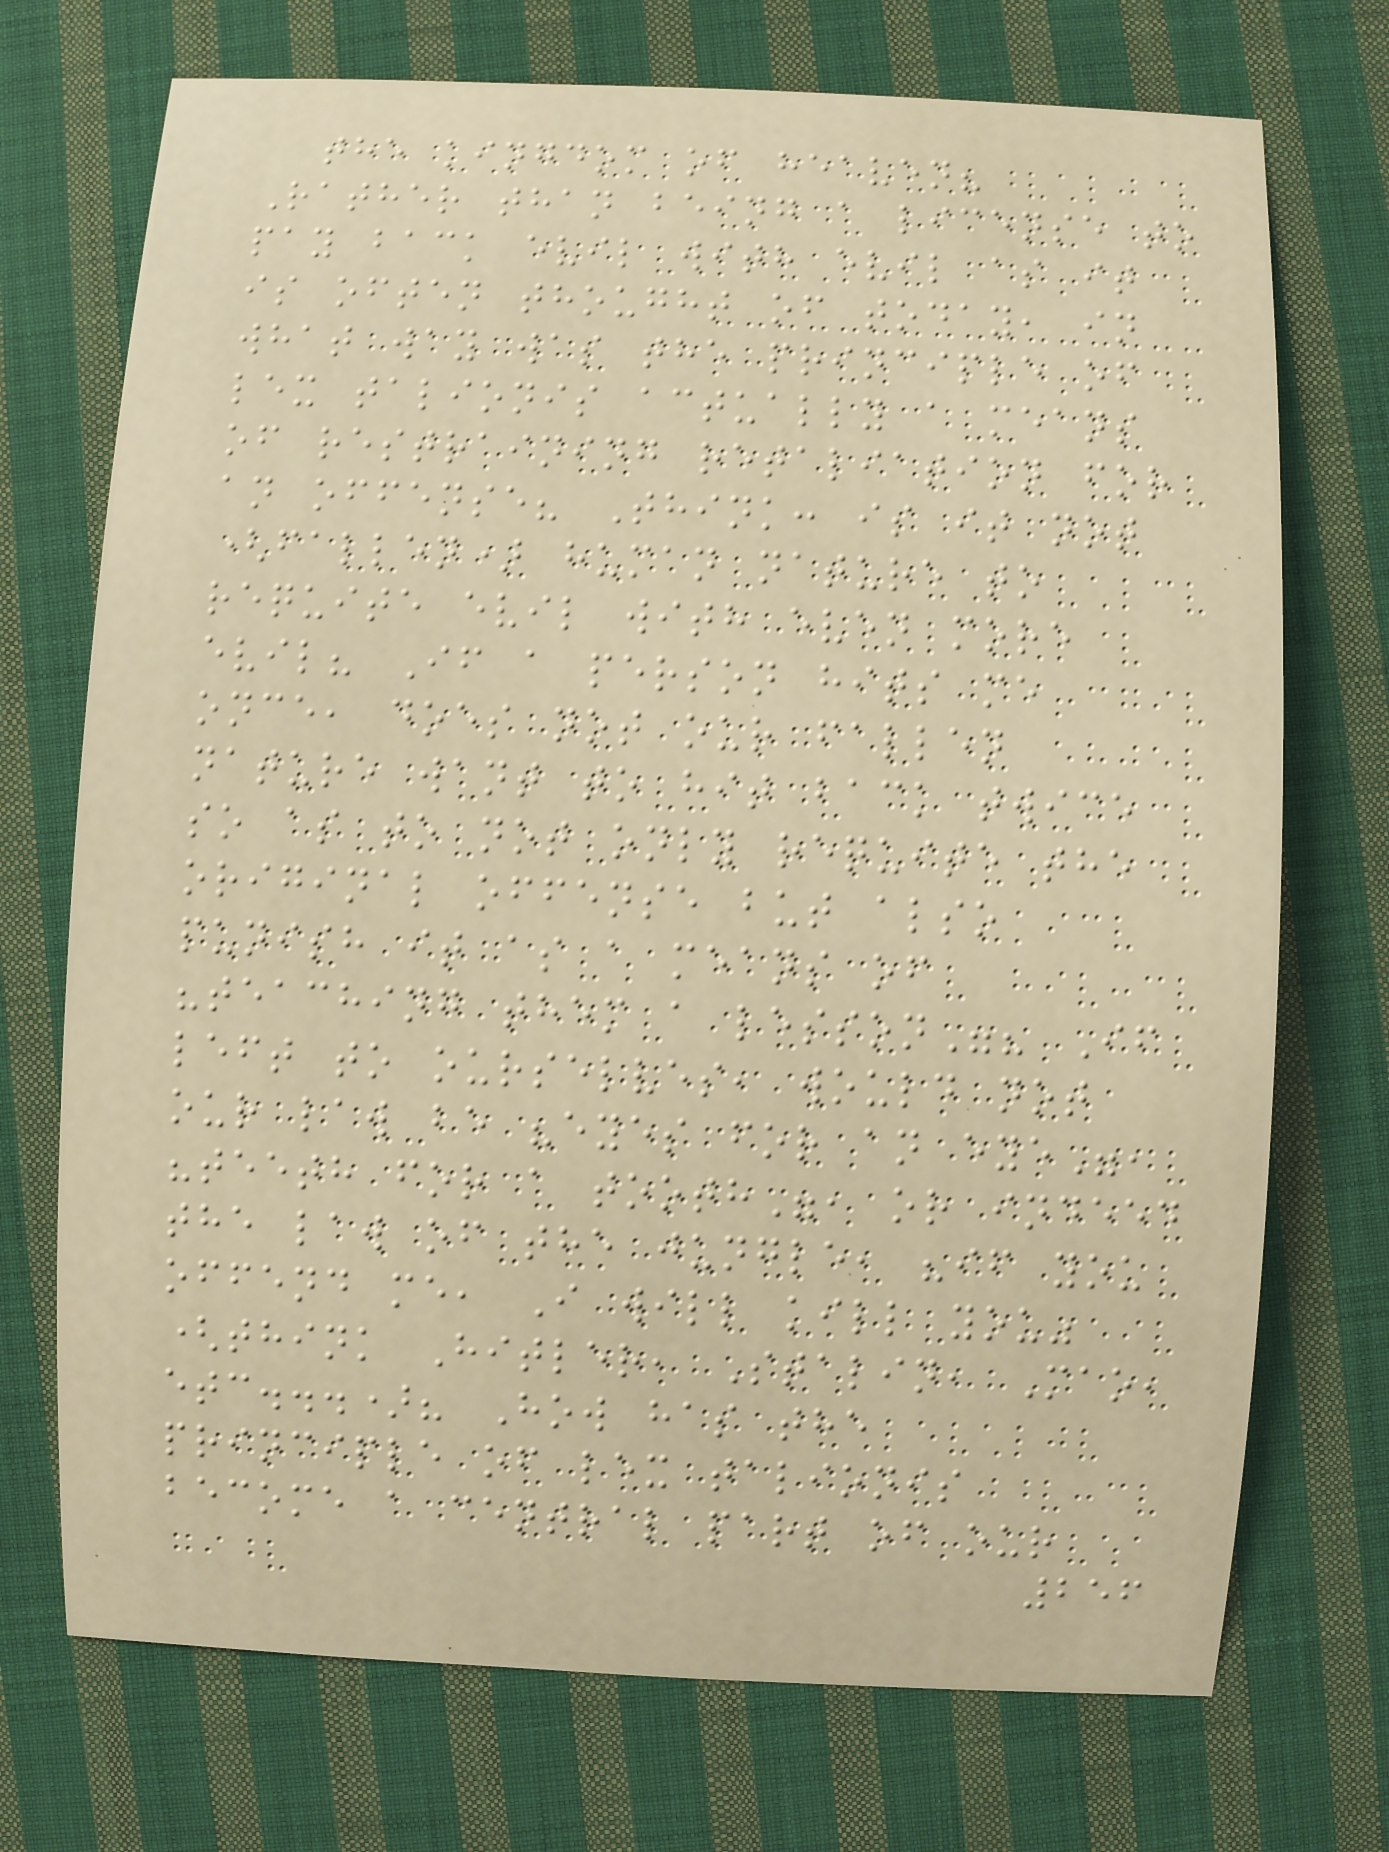the kingdom of heaven?
Rather than being a license to
pay back evil with evil as it
is often thought of today, in
what way was the principle of
lex talionis actually a means
of restraining retaliation for
an offense? Think: is it not
(fallen) human nature to
requite evil with even more
evil? If a person hits me
once, does not our fallen
nature want to hit back twice
so as to not only requite the
original offense but also
punish it as a means of
"teaching them a lesson"? If
left to ourselves, would not
our law be "eyes for an eye",
"teeth for a tooth", or indeed
the law of the jungle, "if you
offend me, I will kill you"
(think Hitler, Stalin, Mao,
etc...)? How has the
principle of lex talionis
become a central part of our
256
